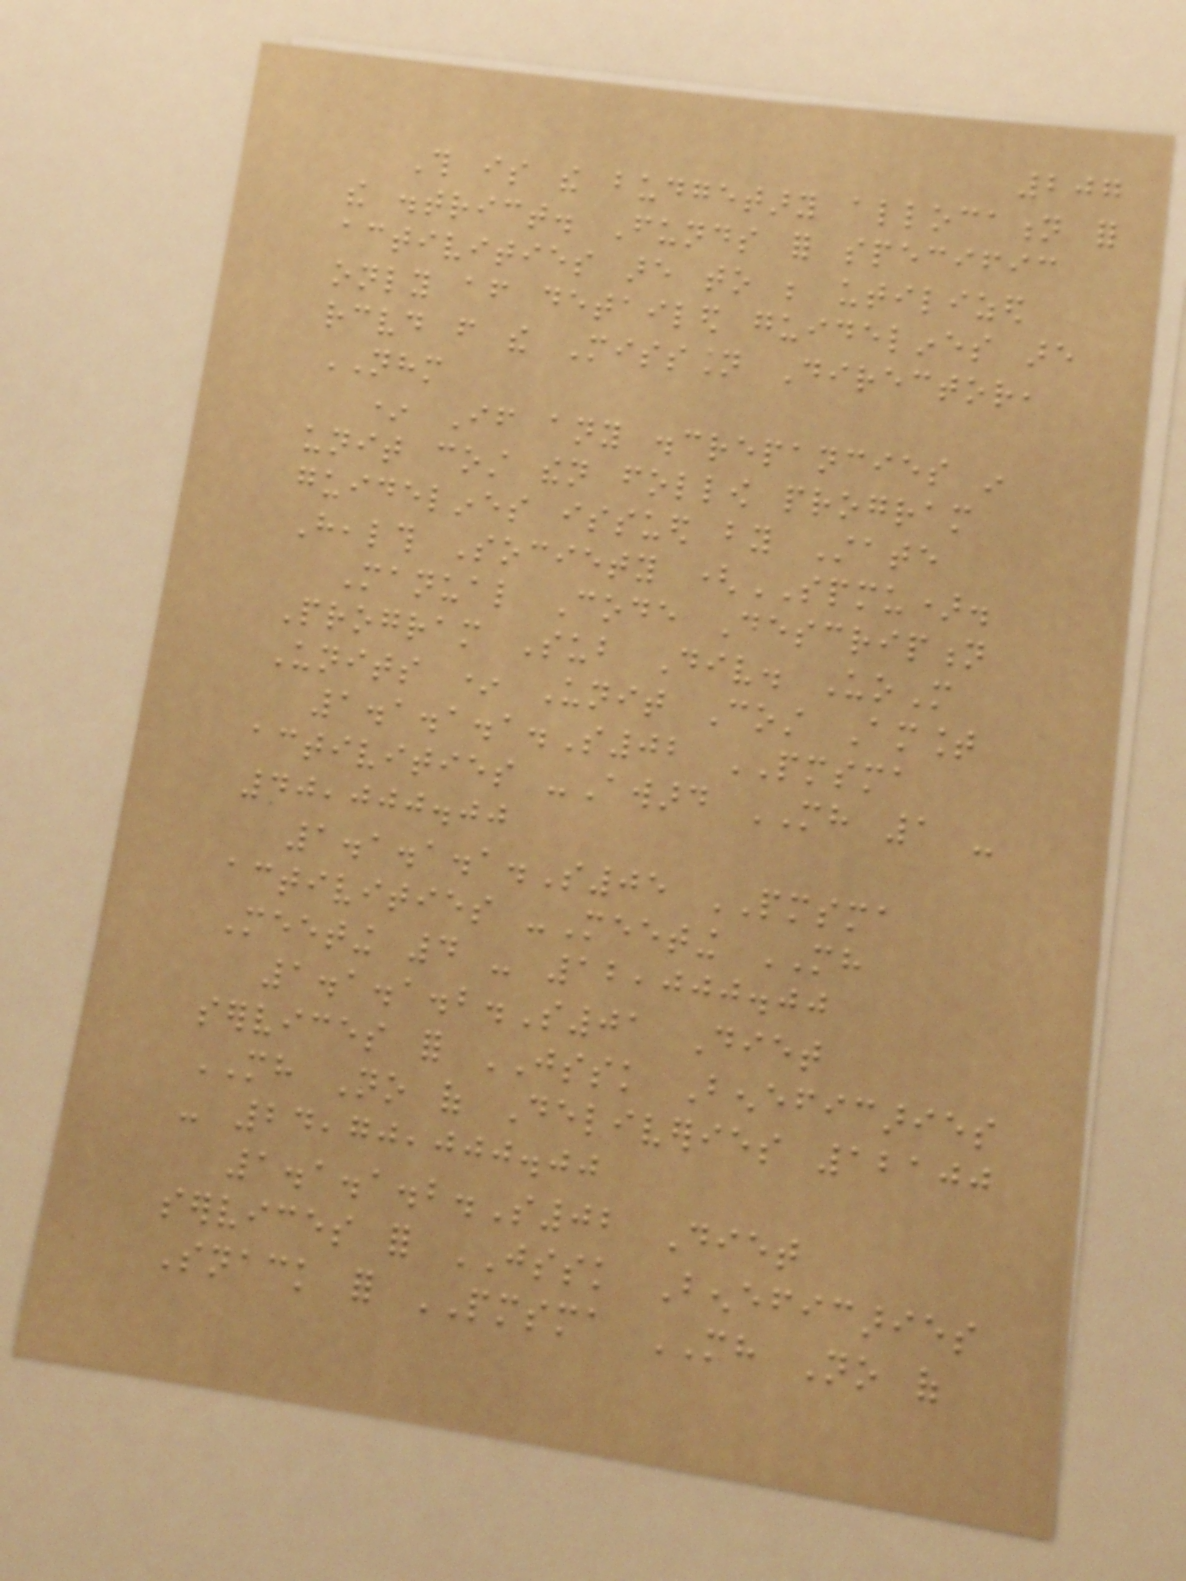207
This is the budgetary allocation for
the district. Funds for specific
activities are to be utilized
only after detailed guidelines are
received from the Misssion Director,
NHM
* If any discrepancies in
unit cost then follow program
guidelines issued by State
Health Society (SPMU).
Manual Code Description
Program Sub Div. UoM
Units * Unit Cost Amount
1.1.1.1.S02 PMSMA
activities -Award MH 1 -
40,000.00
1.1.1.1.S05 PMSMA
activities -Meeting MH
Meeting 4 - 12,000.00
1.1.1.2.S01 Diet
services for JSSK Beneficaries
MH No of Deliveries 12100
- 24,70,000.00
1.1.1.2.S02 Diet
services for JSSK Beneficaries
Snack for PMSMA MH No of
